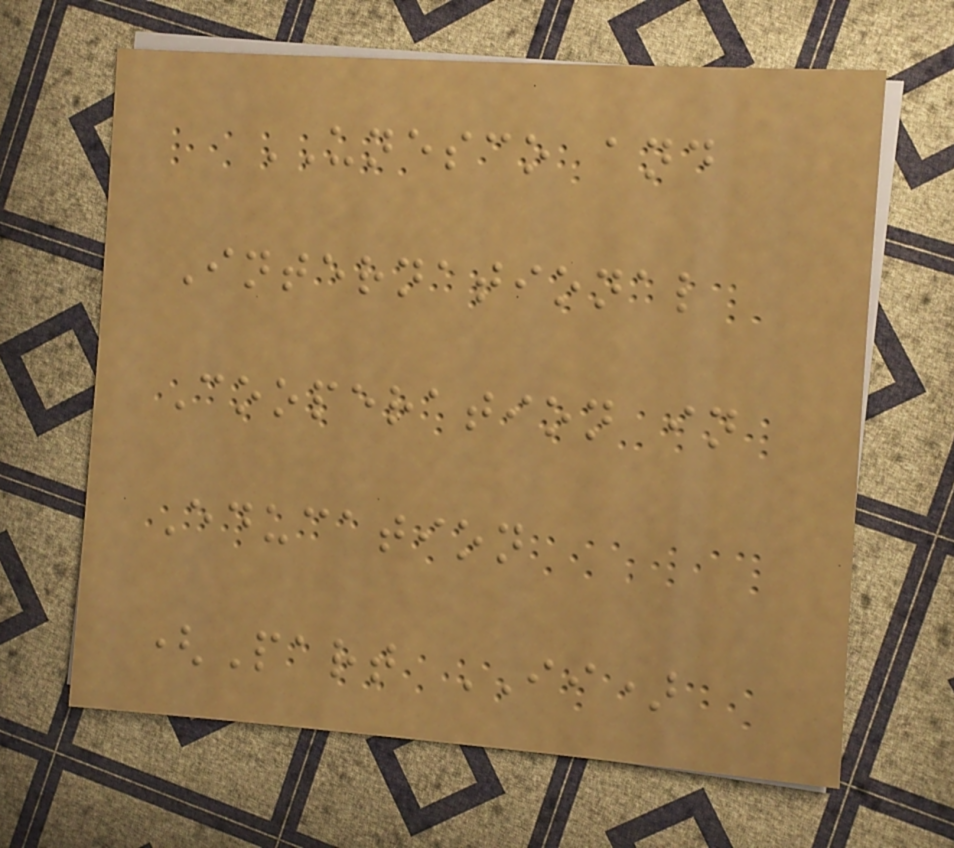UNESCO and
International
Cooperation in
Education
(Part II)
